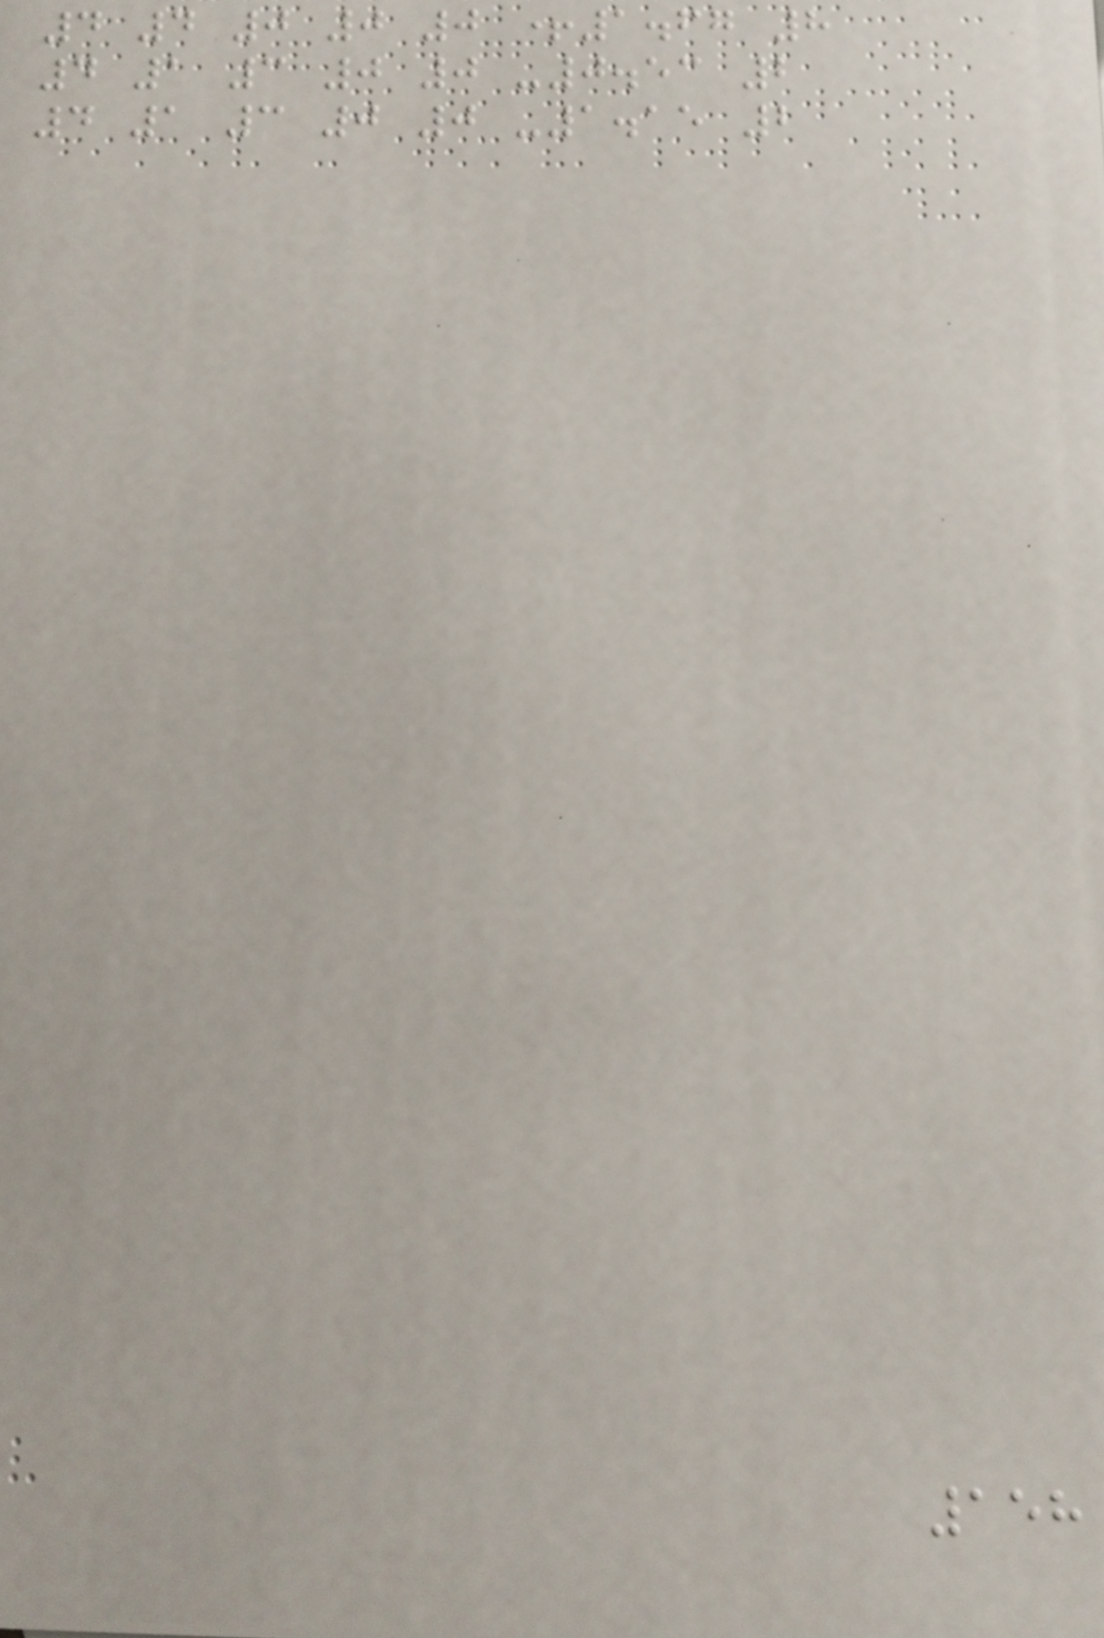4 4 0 0 0 +1.67 8
4 1 3 0 0 -0.53 2
4 1 3 0 0 -1.15 2
158
